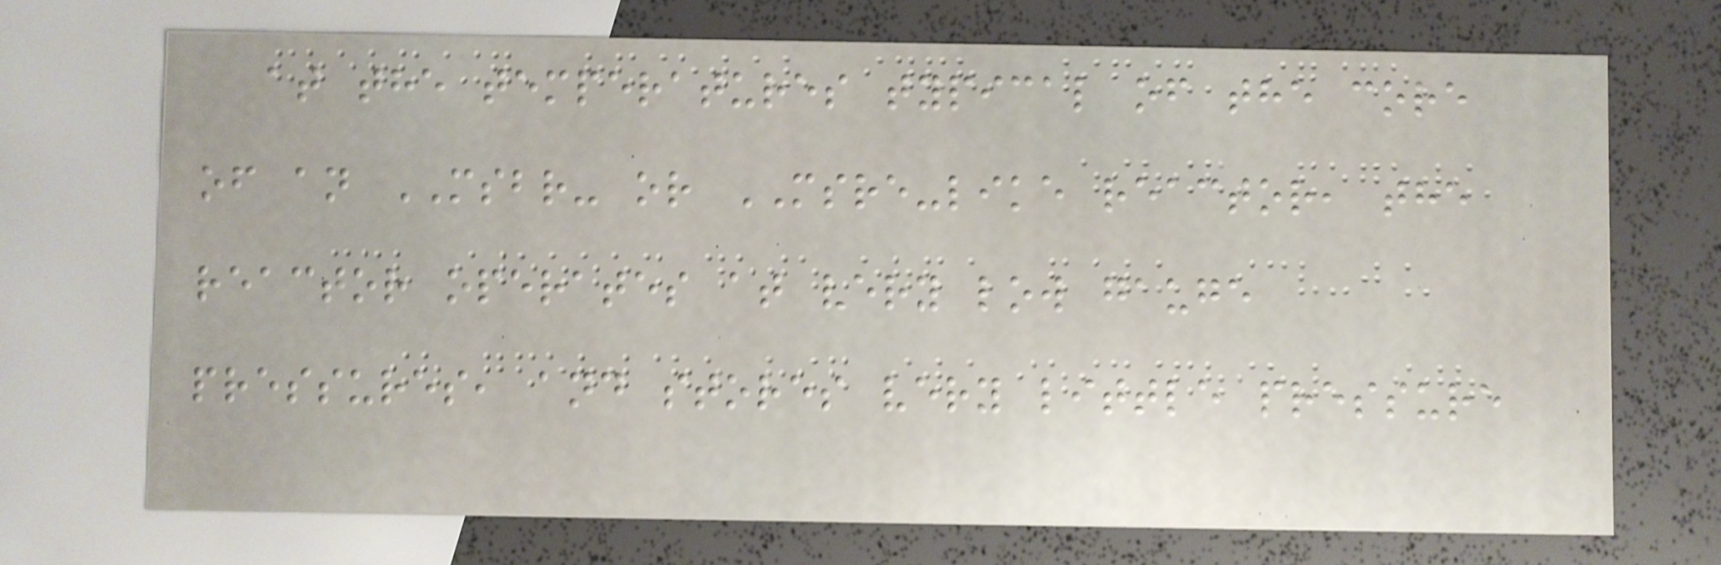at the temperatures typical of the core
of an MSBR- or MSRE-like reactor, the
reactor operates at very low gauge
pressures, and stores very little pressure
